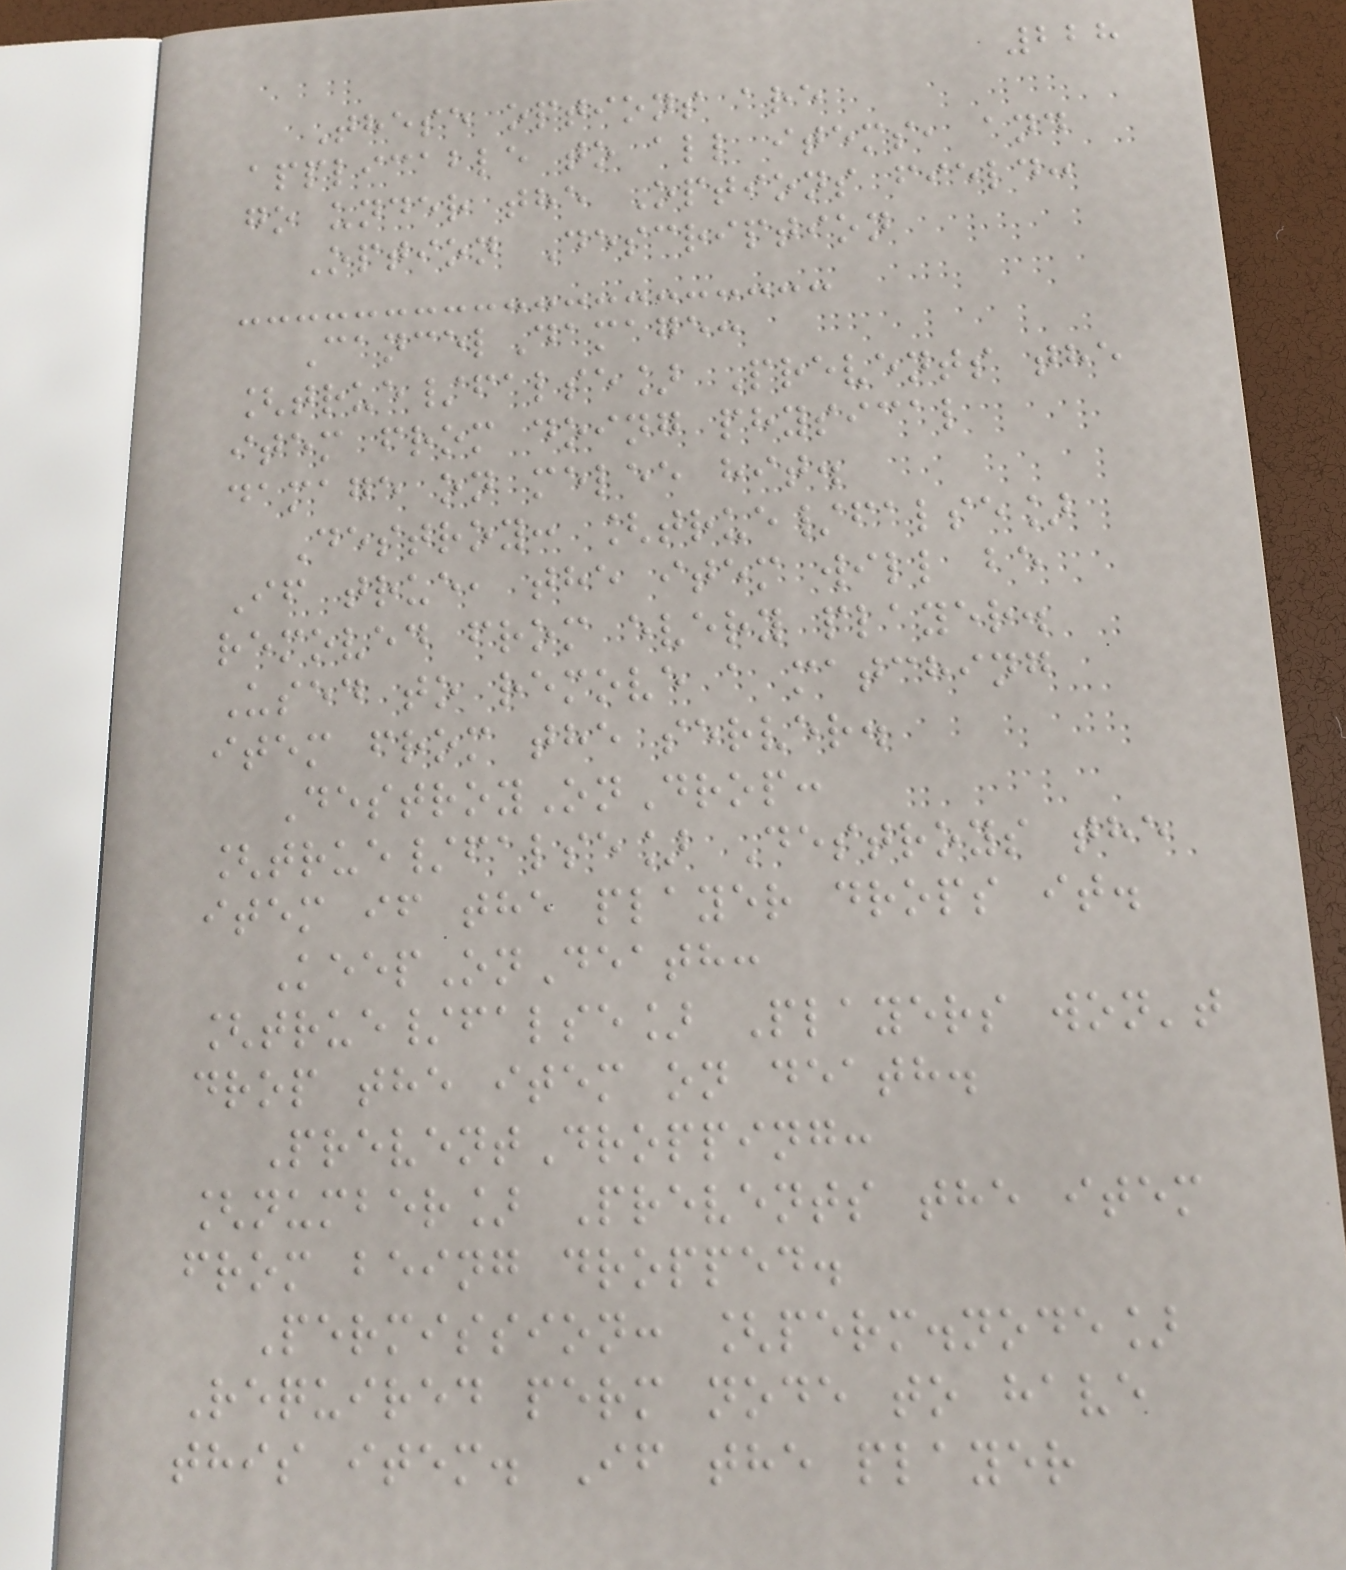228
These options are
applicable to all items, and
go under the Options field:
Option Description
CancelDamage:
[true/false] Prevents the
item from doing physical
damage on melee hit.
Destroy: [true/false]
If true, the item will be
removed from every player.
Used to remove a matching
item from the server.
DestroyOnDrop:
[true/false] Destroys the
item if the player drops it.
KeepOnDeath:
[true/false] Players won't
drop the item on death.
PreventDropping:
[number] Prevents the item
from being dropped.
Permission: [perm.node]
Required perm node to have
this item. If the player
